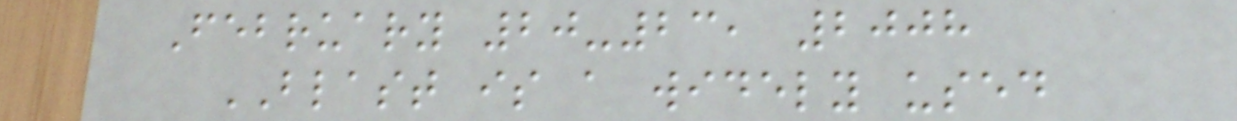February 20-23, 2008
BLAST is a widely used
